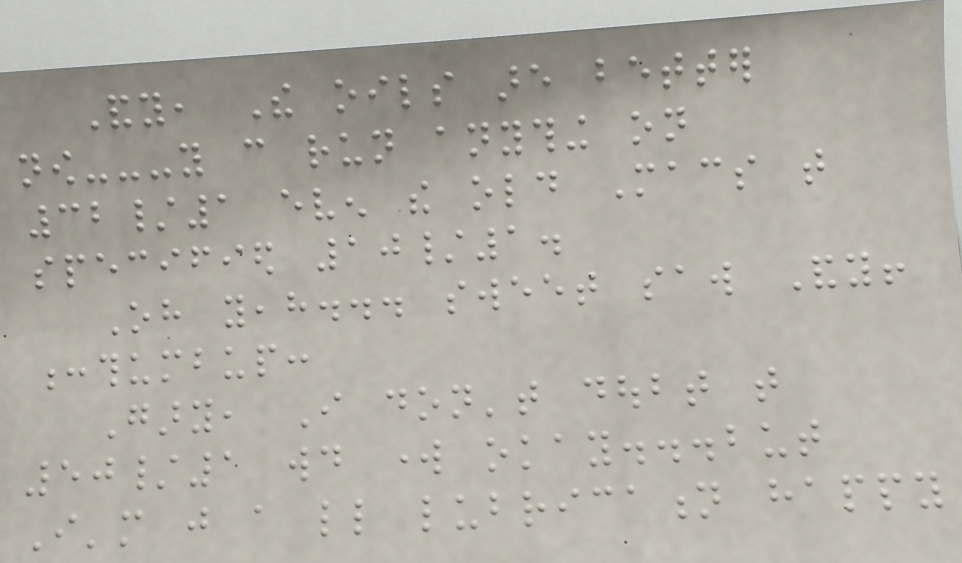Andy, The oils are better
now---you can run anything on
32/1 even the old Macs that
specified 10/1.
Oh yeah... sweet saw Andy!
:thumbup:
Gary, I don't doubt that
50/1 would work okay...but
I'm just a little lubrication happy
